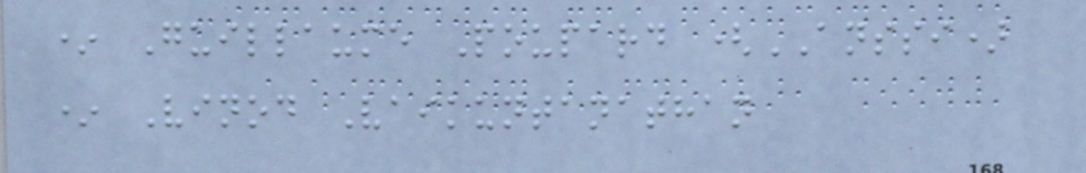* Guillaume Poupard (ANSSI)
* Vinod Vaikuntanathan
